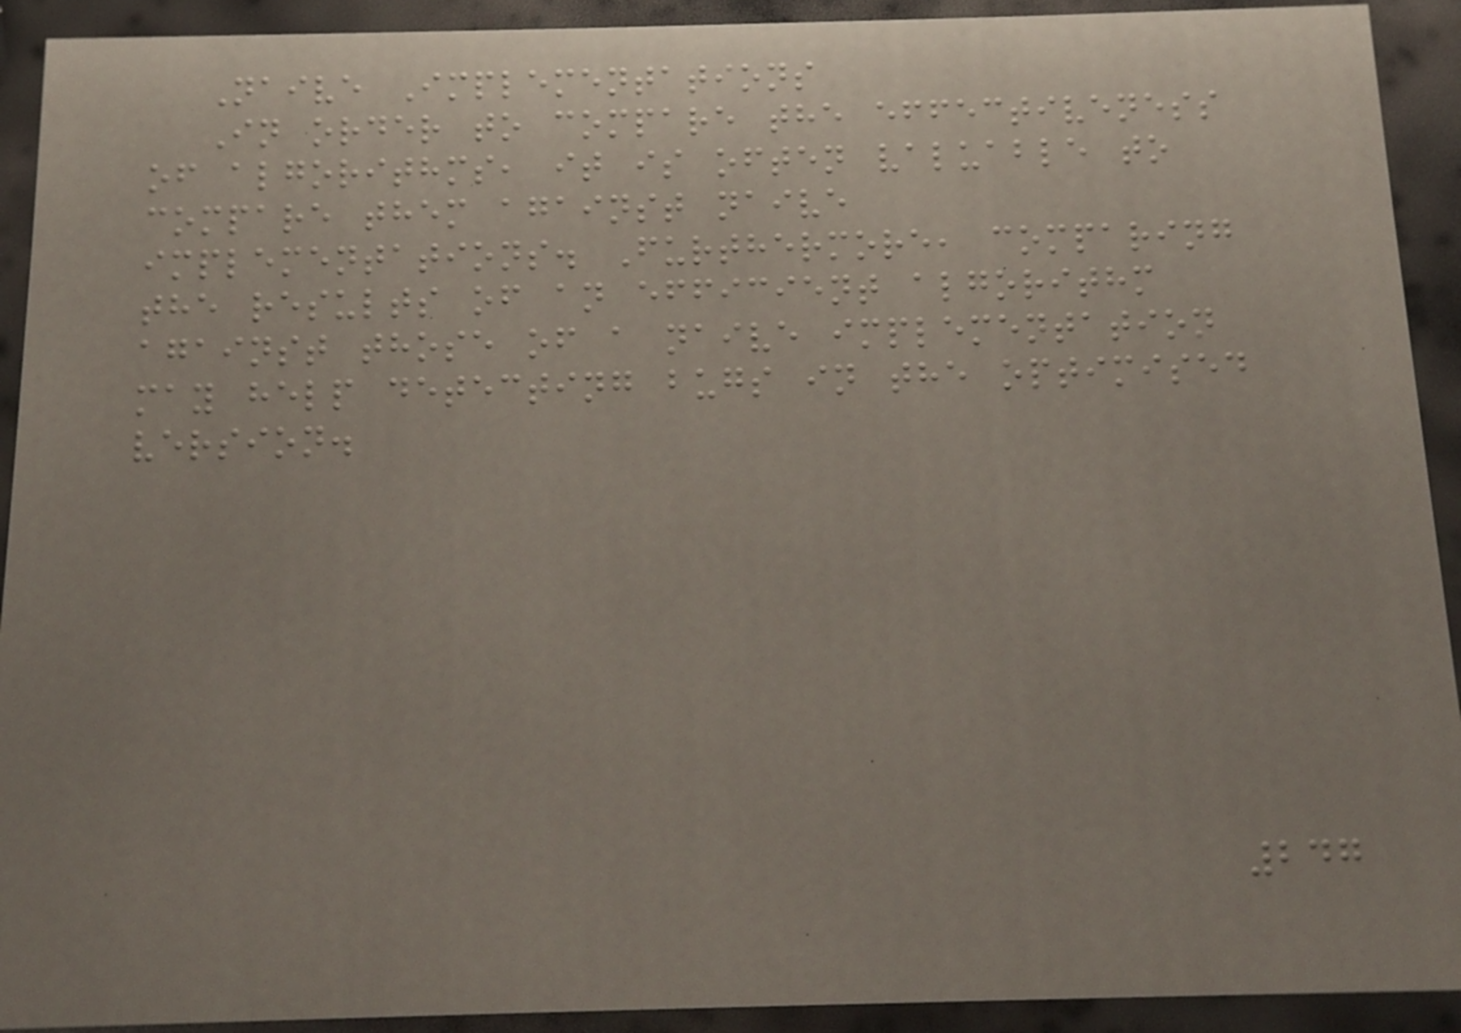Naive Implementations
In order to compare the effectiveness
of algorithms, it is often valuable to
compare them against naive
implementations. Furthermore, comparing
the results of an efficient algorithm
against those of a naive implementation
may help detecting bugs in the optimised
version.
247
